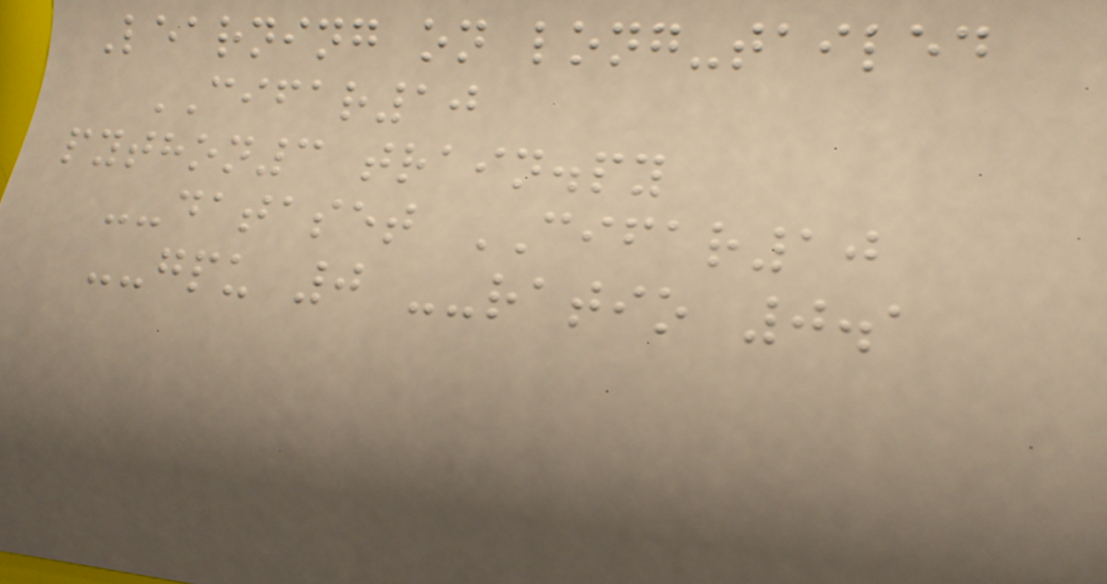Learning on long-tailed
CIFAR10
python3 train.py
--dataset CIFAR10
--gpu 0 --ratio 0.1
